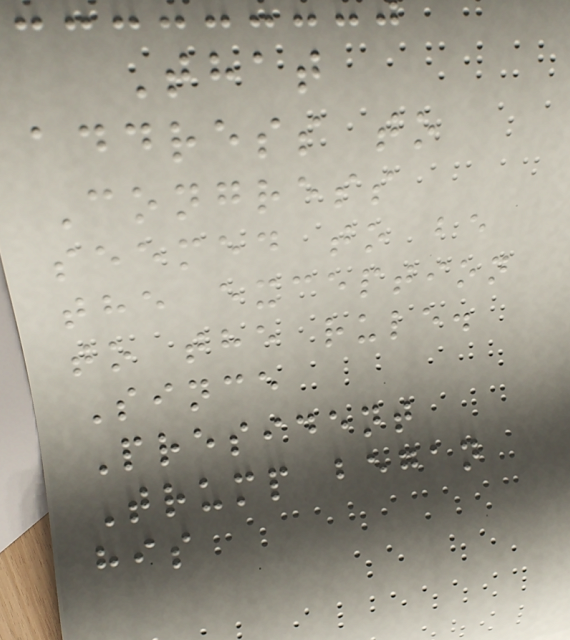That
address to
Congress
seemed to be
the exception
to the rule.
Since
President
Trump began
his
